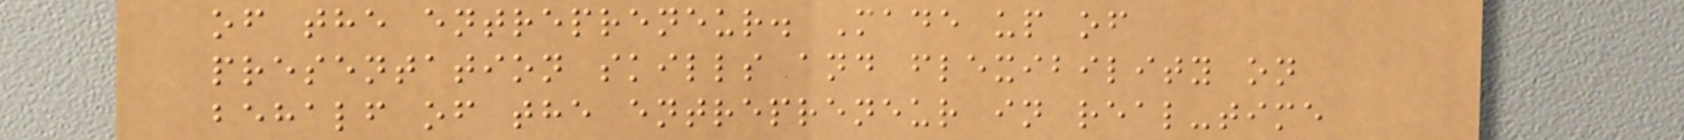of the entrepreneur. Made up of
presentation skills and flexibility on
behalf of the entrepreneur in real-time
